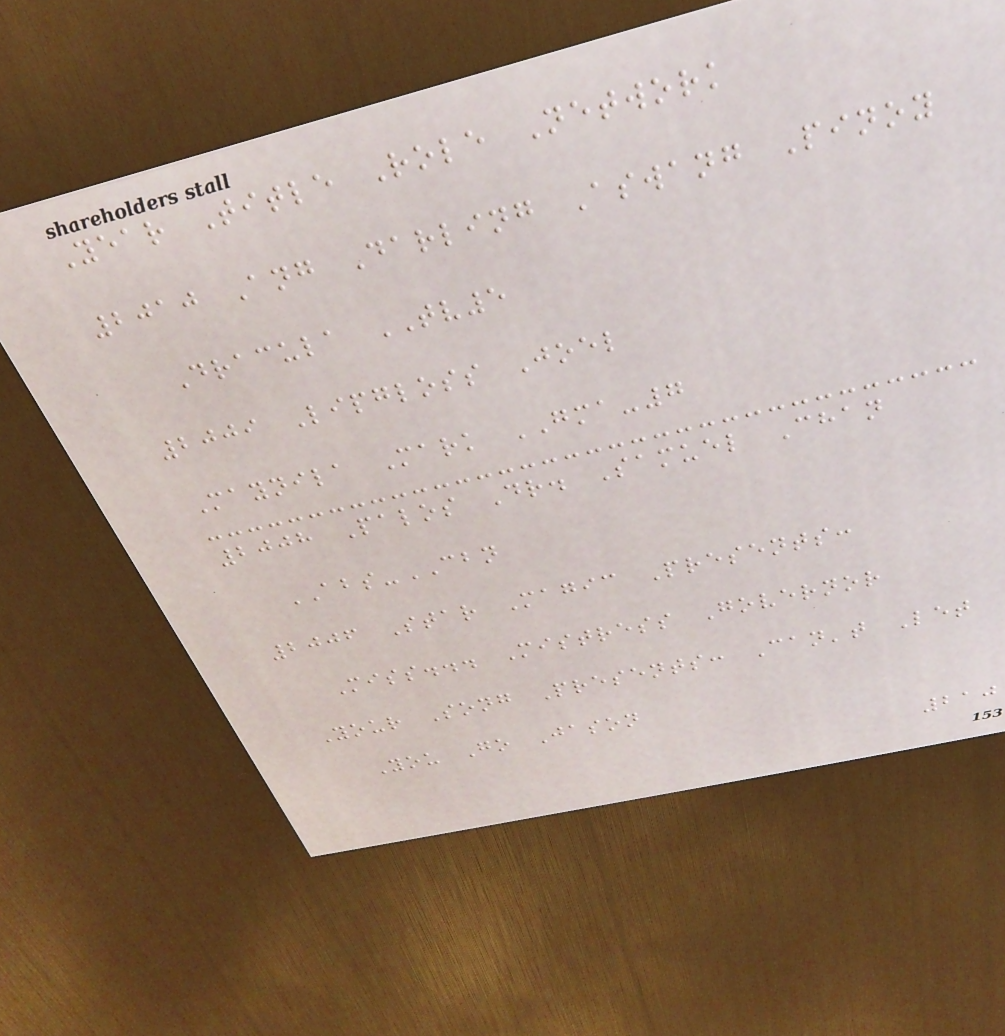Year Title Role Network
2010 Ang Darling Aswang Pinoy
Dracula TV5
2009 Lipgloss Joel
Maynila Mark GMA-7
2008 Palos Dr. Samuel Chan
ABS-CBN
2006 Star Magic Presents:
Miss... Mistress Governor
Your Song Presents: Can't Let
You Go Jason
210
